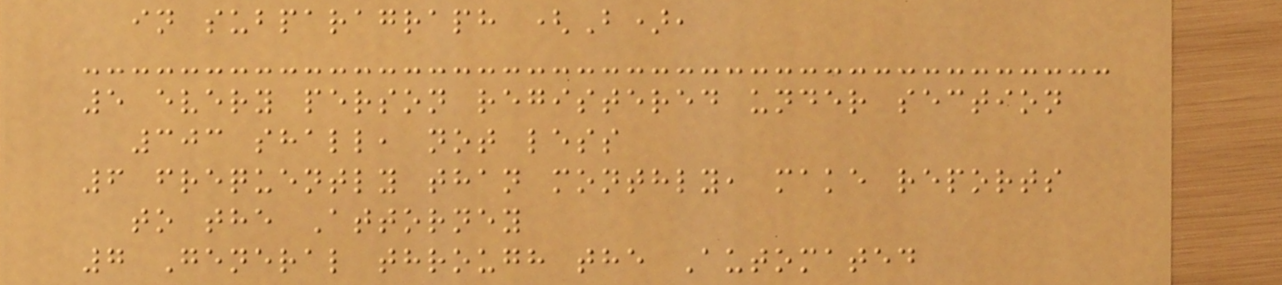in subparagraph (B),
5 every person registered under section
303 shall, not less
6 frequently than monthly, make reports
to the Attorney
7 General through the Automated
